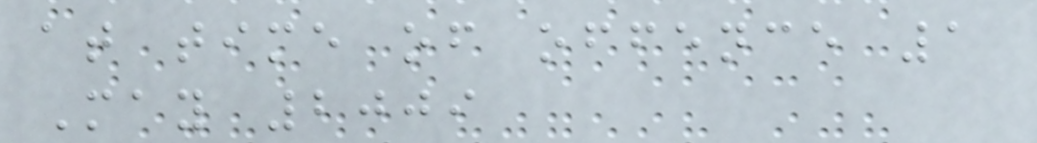at time of offence 1
May 2009
